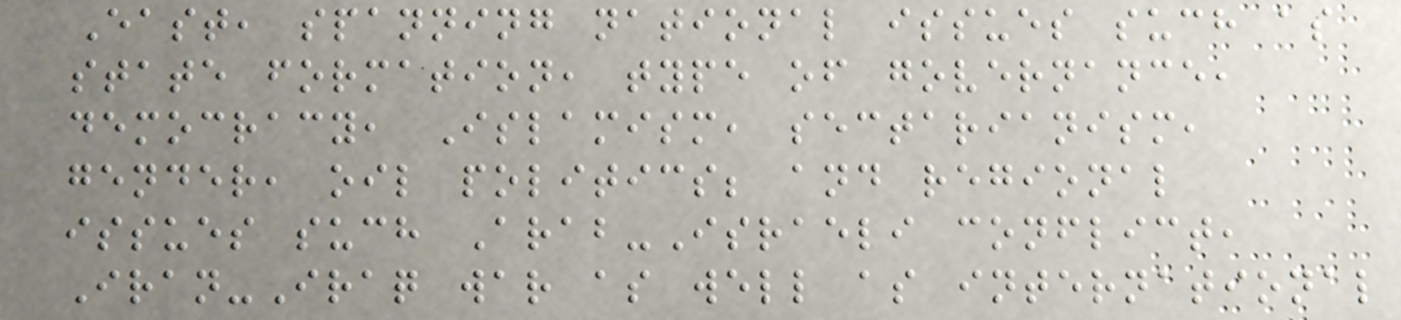East, spanning national issues such as
state formation, type of governance,
democracy, Islamism, sectarianism,
gender, oil politics; and regional
issues such Arab-Israeli conflict,
Iran-Iraq war as well as international
